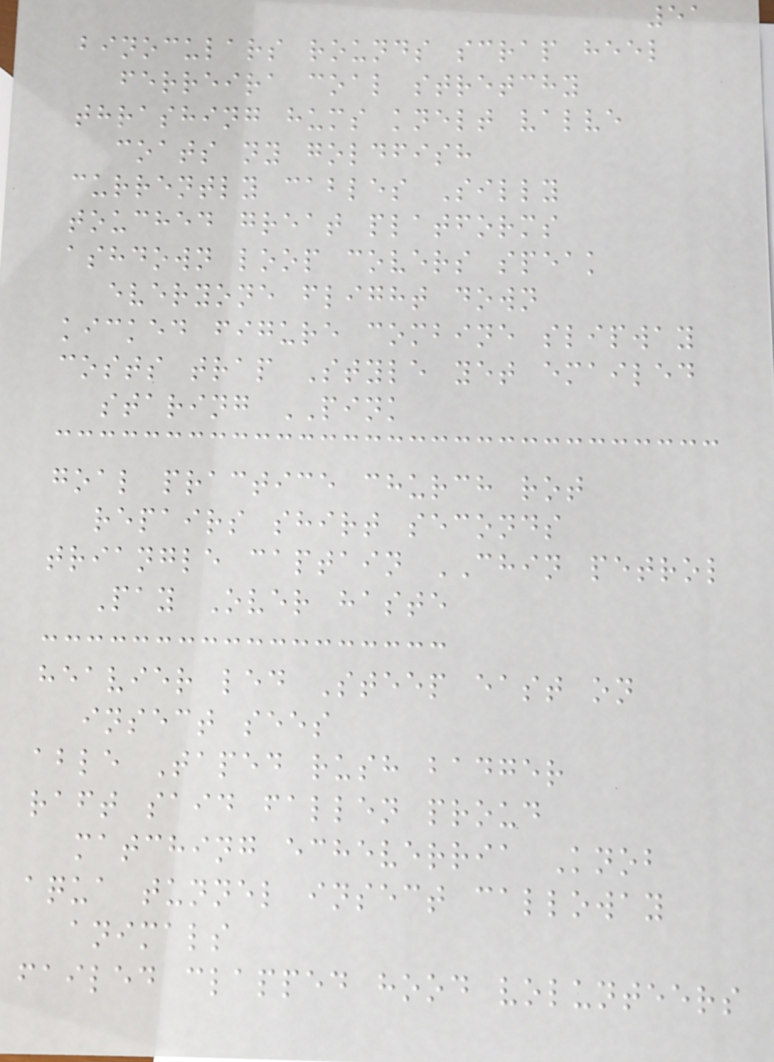51
binoculars rounds scrap heel
ferreira coal stretchy
thrashing hums knelt valve
coats ny goldfish
currently cables Silly
touched great platforms
ashdown loop covers speak
everyone flight down
kicked figure combine slipway
costs trap Style yet emailed
staring PINK
goal practice church rot
repairs shirt seconds
triangle captain CHIN petrol
Pay Over haste
heavier led Steep east on
insect sees
able Taped rush badger
raft said fallen proud
matching echeverria Knob
aqua tunnel insect calloway
animals
failed clapped hood volunteers
